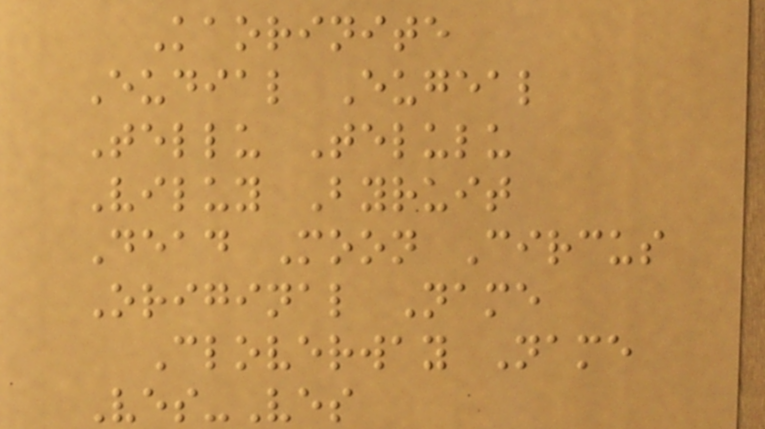Kaorinite
Eudial Eugeal
Tellu Telulu
Viluy Byruit
Dead Moon Circus
Original Name
Cloverway Name
Ves-Ves
